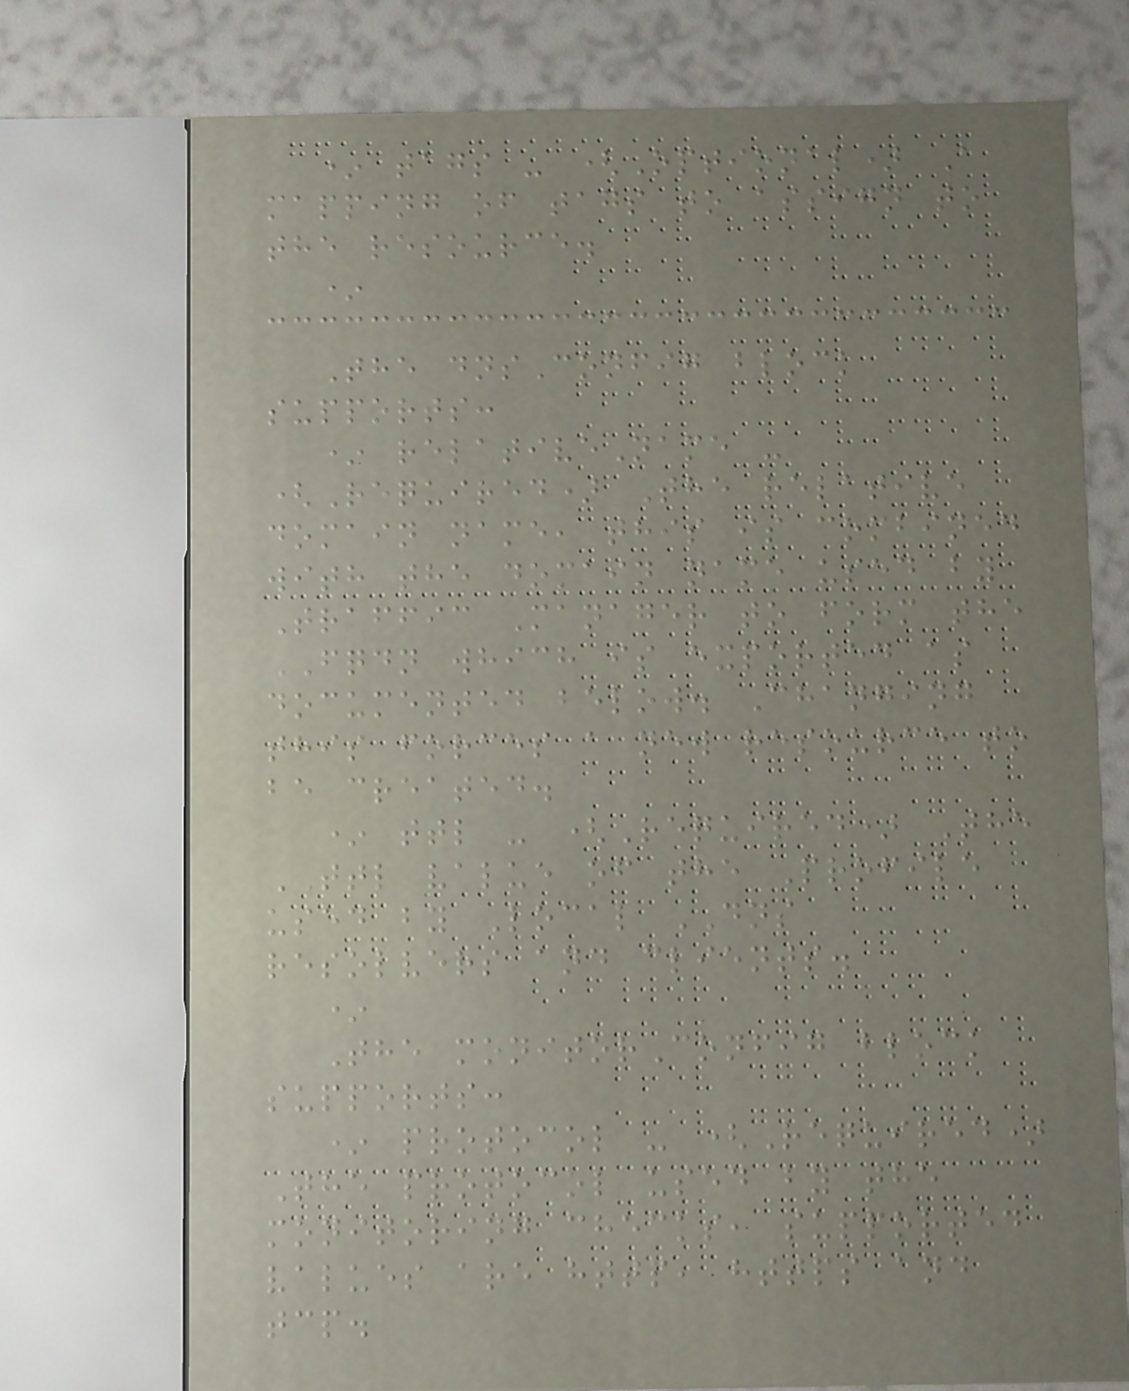* tags - (Optional) A
mapping of tags to assign to
the resource.
*
The dnsConfig block
supports:
* relativeName -
(Required) The relative
domain name, this is combined
with the domain name used by
Traffic Manager to form the
FQDN which is exported as
documented below. Changing
this forces a new resource to
be created.
* ttl - (Required) The
TTL value of the Profile
used by Local DNS
resolvers and clients.
*
The monitorConfig block
supports:
* protocol - (Required)
The protocol used by the
monitoring checks, supported
values are http, https and
tcp.
